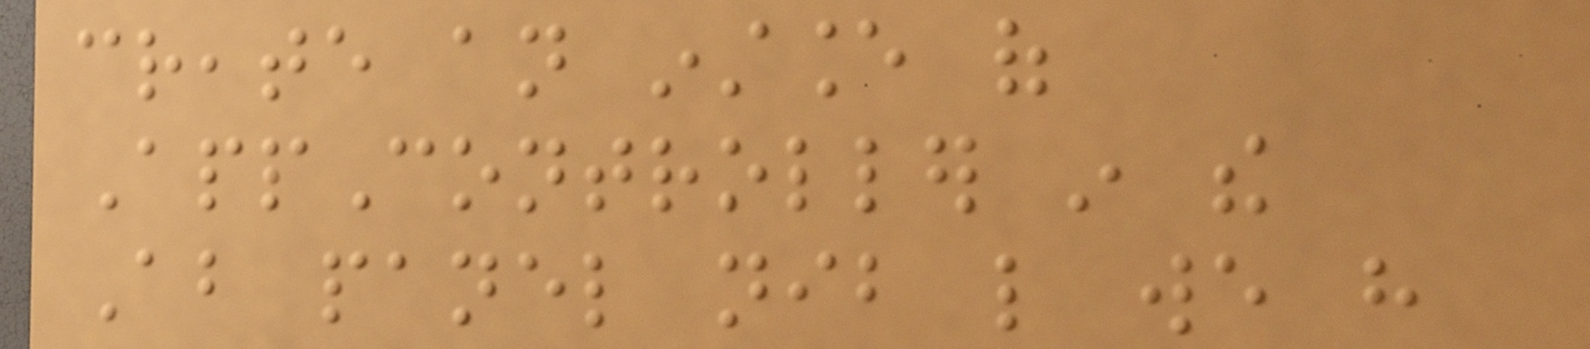create an instance of
AppController in the
About panel nib like we have
